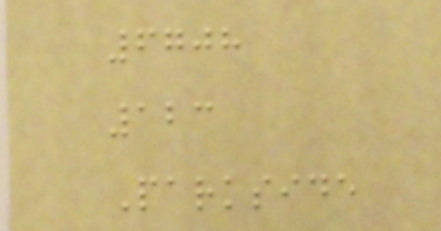6708
123
Parkside
